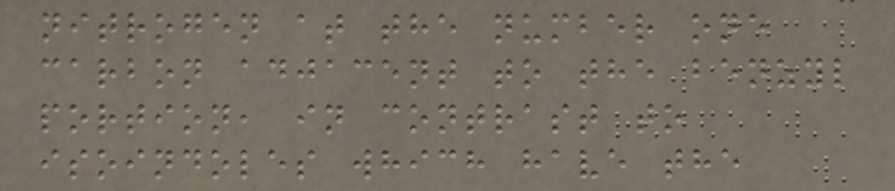nitrogen at the number one
carbon adjacent to the benzyl
portion, in contrast to
isoindoles which have the
